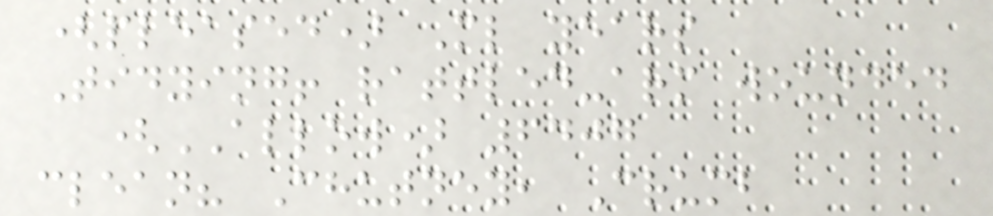(pleased) Ml years
Tidying! rattled-arm wounded
(ALLOW) 6407
clean? Chutney, Crumb
